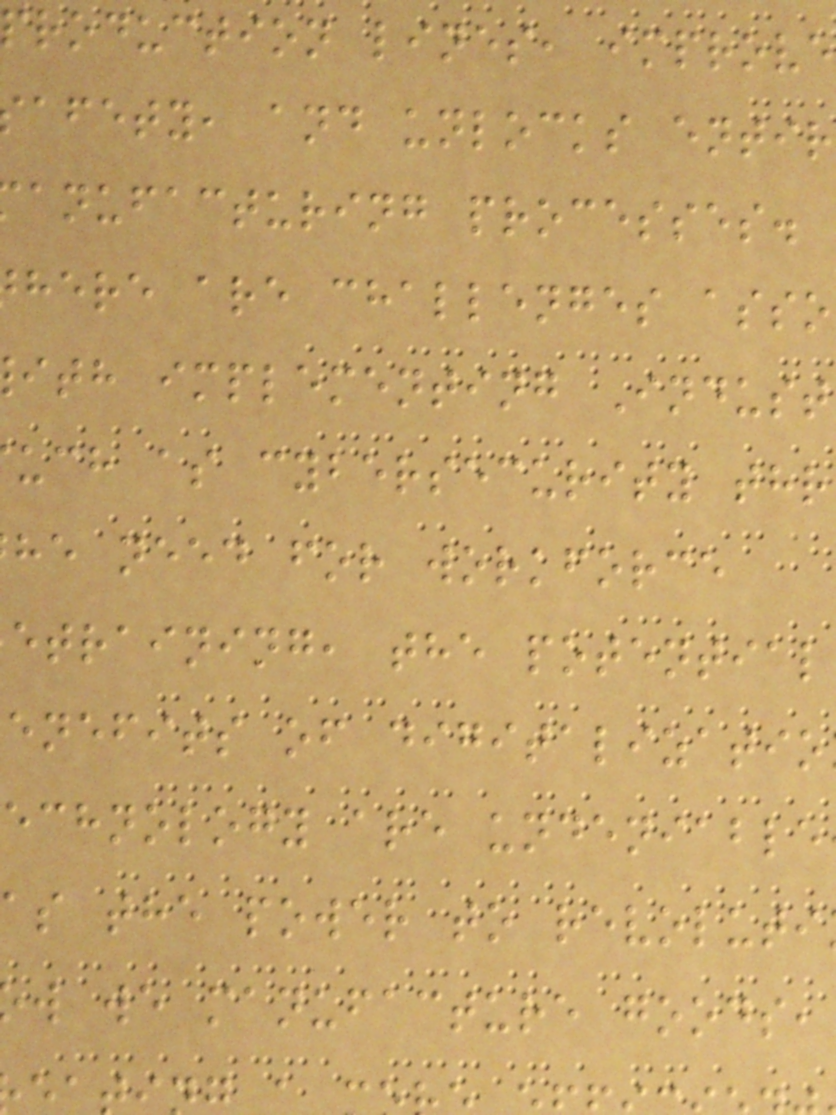production lines, improve
afety, and unlocks entir
anufacturing processes.
here are challenges asso
ith implementing Indust
uch as cybersecurity thr
he need for workforce
etraining, the potential
enefits of digitalizatio
echnology are undeniable
as the power to revoluti
w we manufacture goods,
